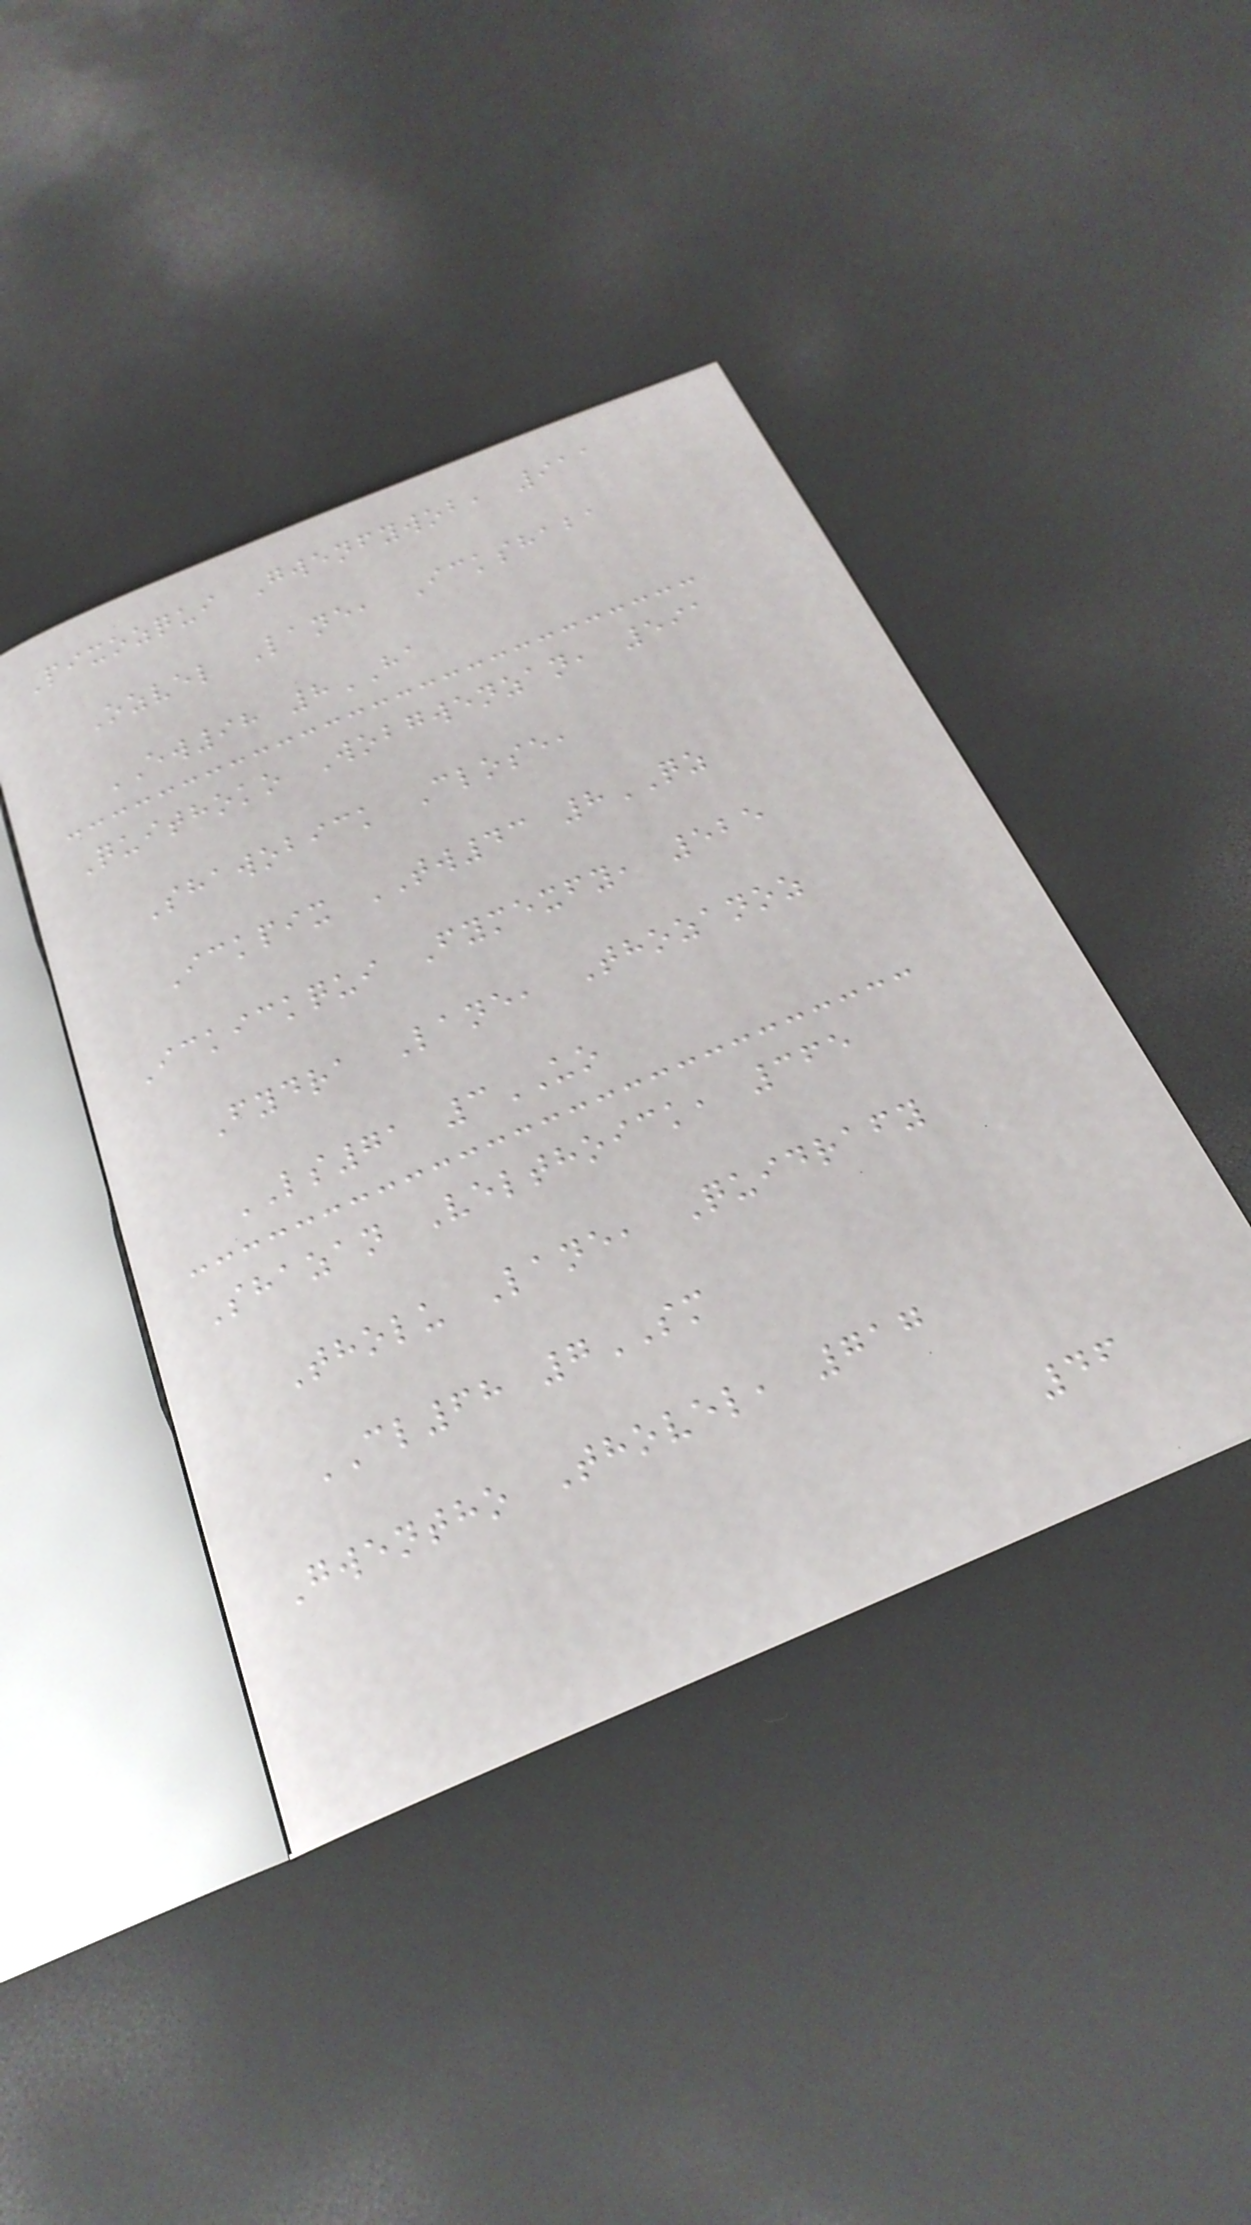Pixozqui Gwenfywob, 911
Ozvel Lane, Ickshaba
EW98 8HA
Quithoko Wobgwenzan, 591
Shawobick Close,
Ickpix TW43 8QZ
Ickickqui Fymexfy, 525
Fydra Lane, Thozanoz
LS71 3UO
Shazan Velthoick, 365
Tholu Lane, Quidrafy
CL68 7SM
Gwentho Thovel, 717
46
